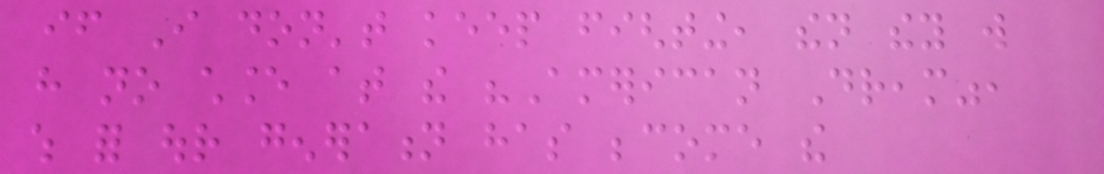if I don't keep fighting, then they will
have no chance at the "American Dream",
which for our generation has become the
